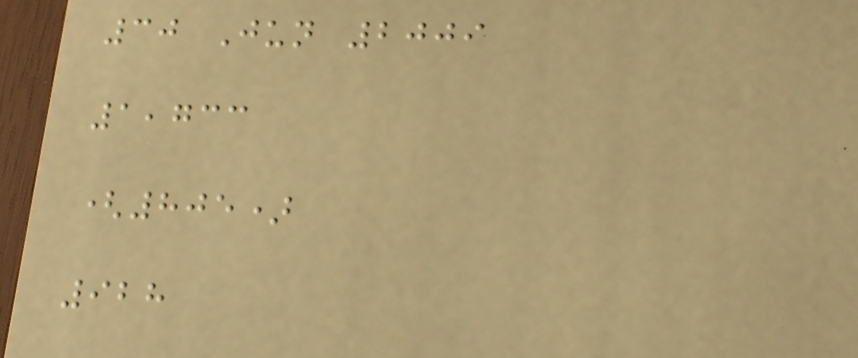30 Jun 2009
1,733
(805)
928
